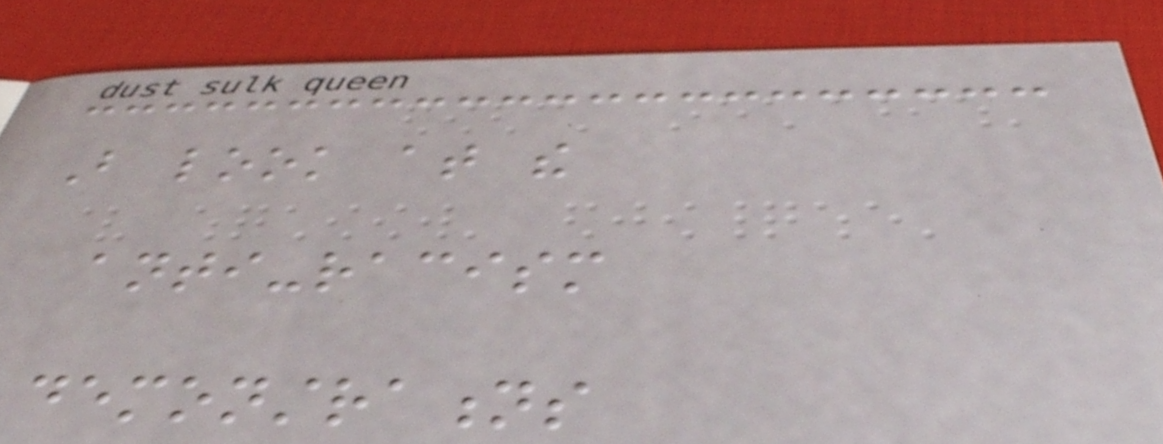But look at the
anti-racism
demonstrations
